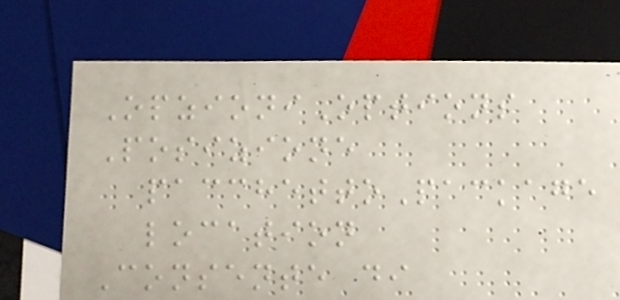OpzioniOptions
Posizione
pacchettoPackage
location
Consente di
